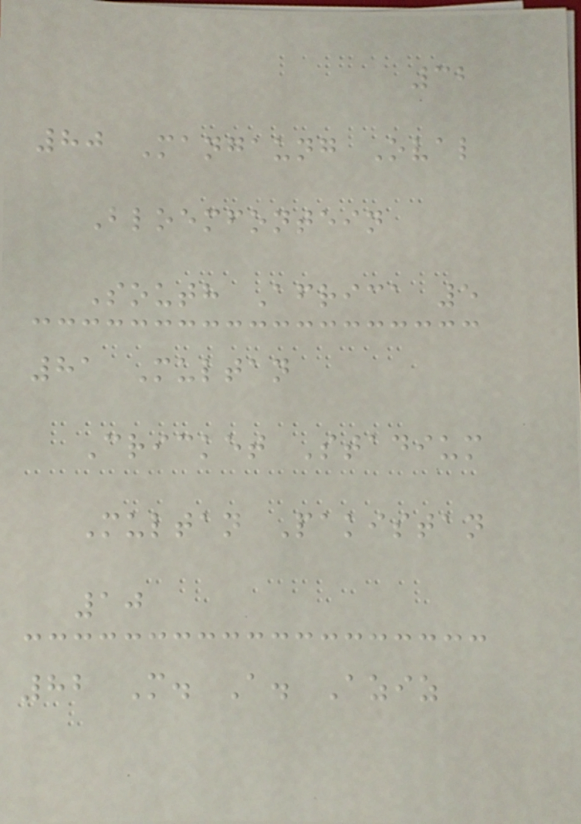32
80 Mangaung Oval
Bloemfontein
South Africa 5
81 Multan
Cricket Stadium
Multan Pakistan
10
82 M. A. Aziz
